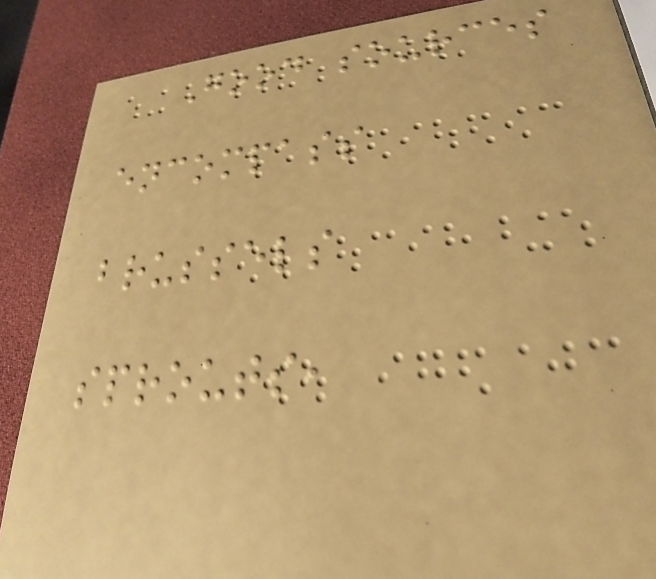Good sources
encompass
brussels
sprouts,
